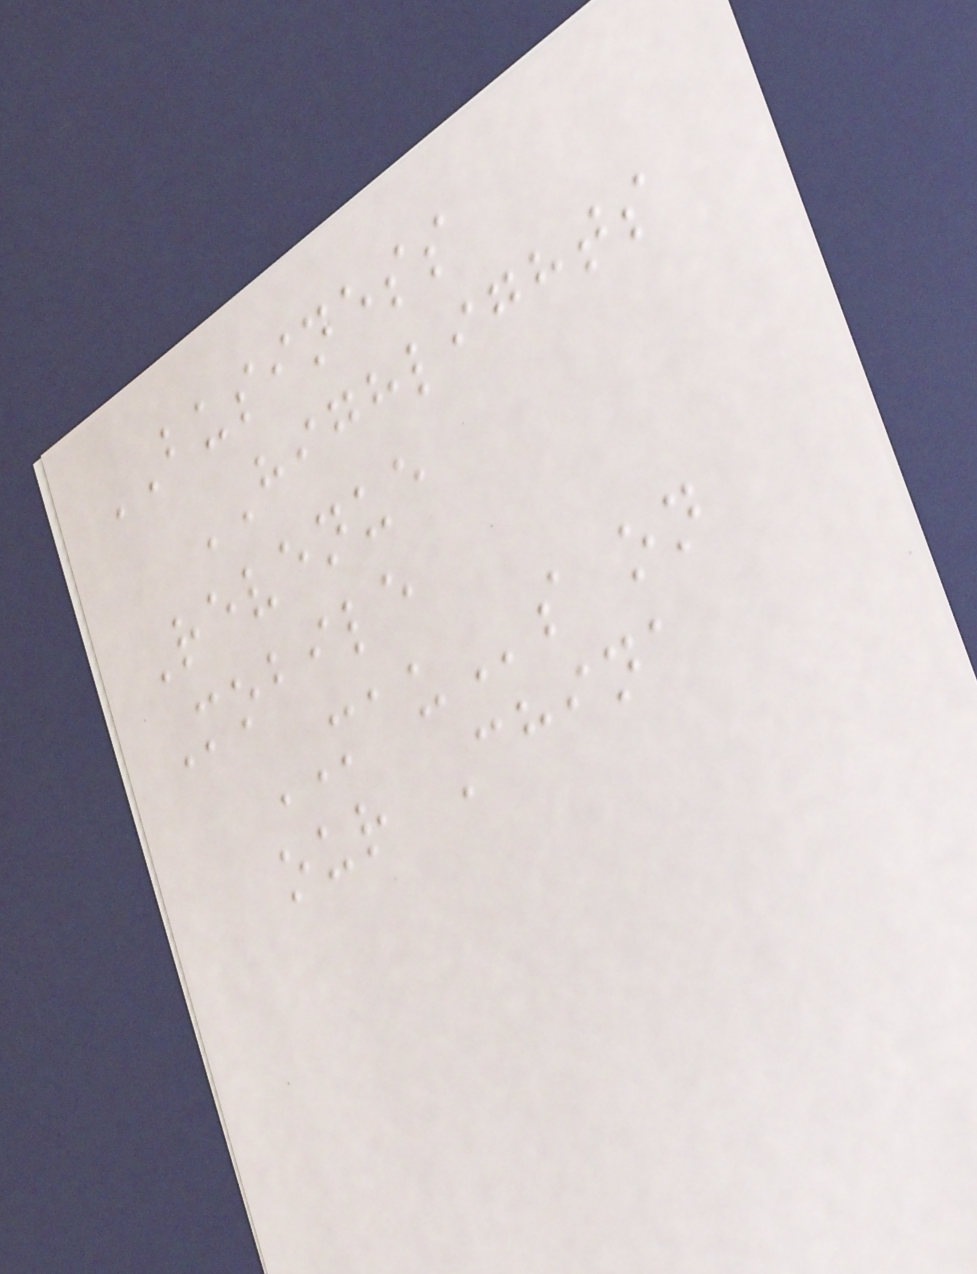BUSINESS
HIGHLIGHTS
Revenue
Mobile
MAUs on
our China
